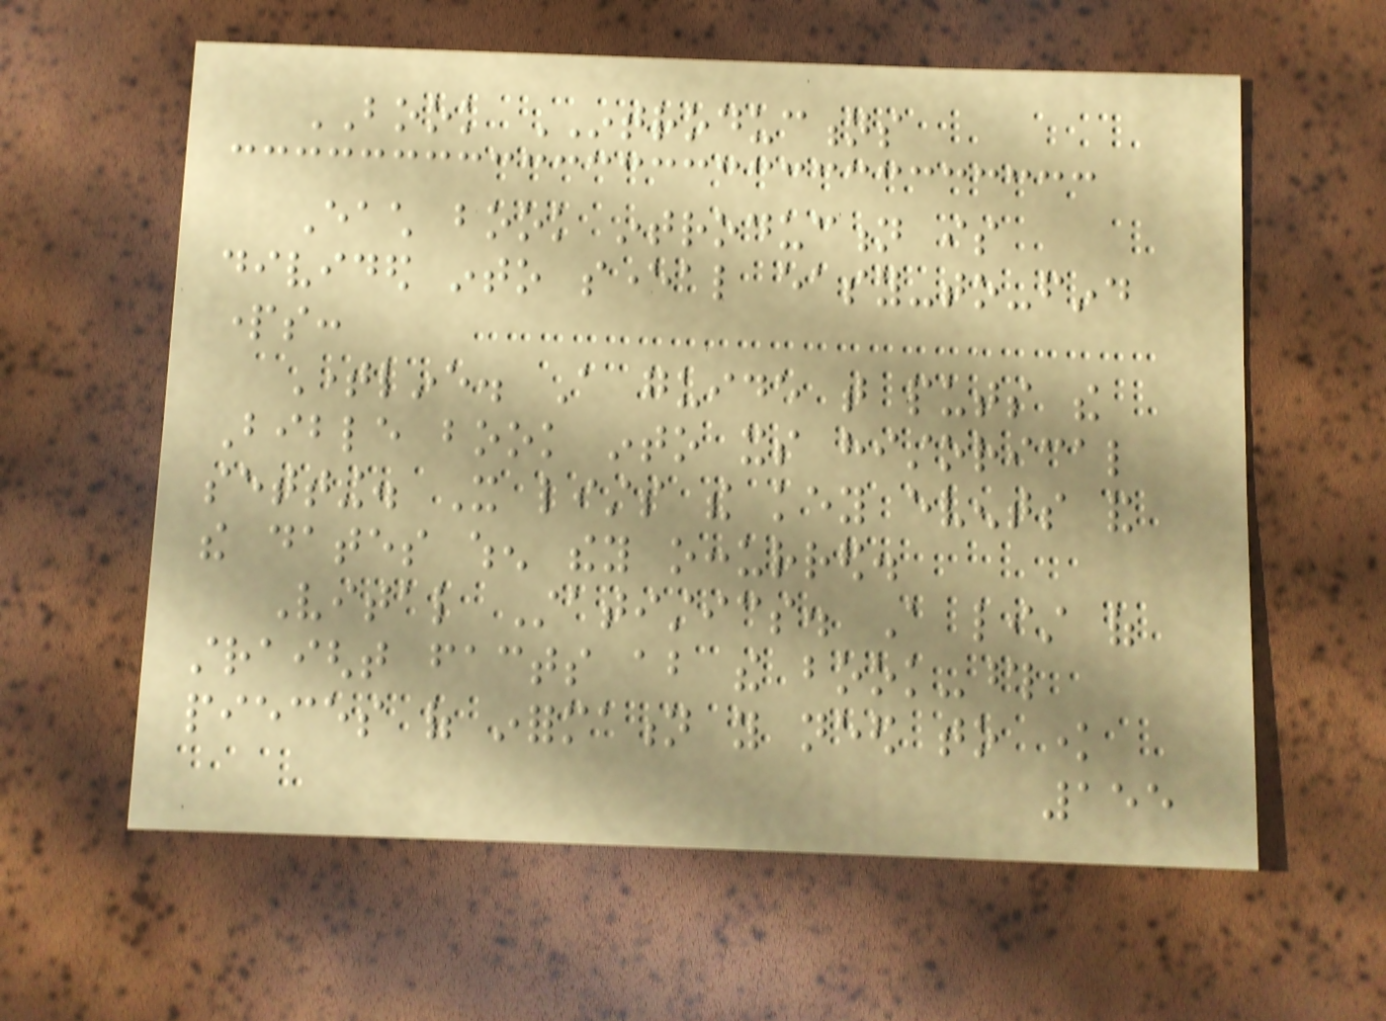BOOK INTRODUCTIONS
Each book introduction is
divided into several easy-to-find
parts:
Timeline. A guide that puts the
Bible book into its historical
setting. It lists the key events and
the dates when they occurred.
Vital Statistics. A list of
straight facts about the book-those
pieces of information you need to know
155
